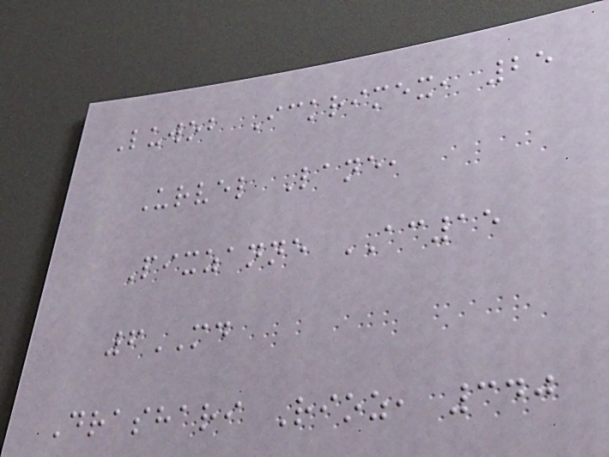Luwob Ickrimex, 25
Urvel Lane,
Pixzanne AC15
6MD
Drashari Rioz, 340
